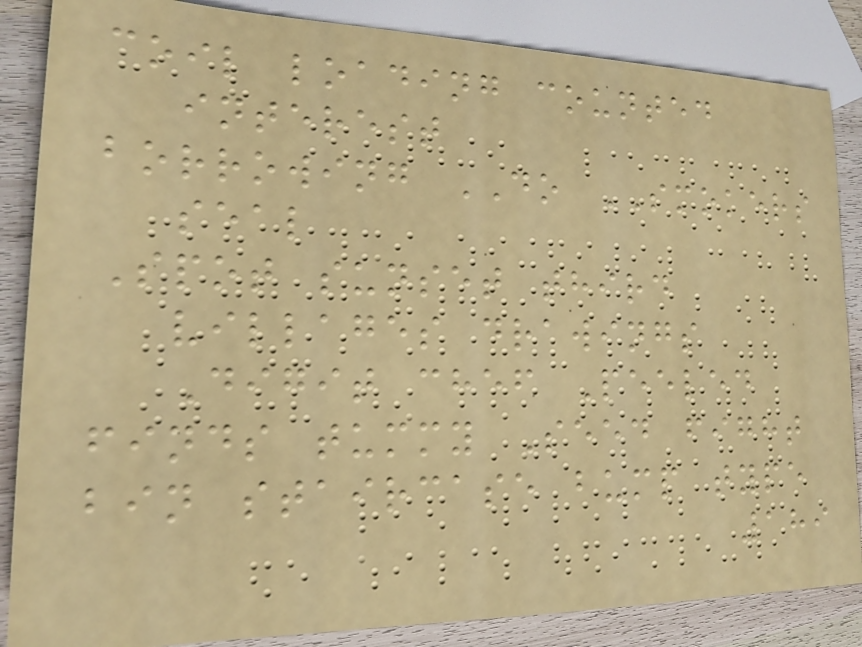coil loading counted
interest
borrowing DO SMOKERS
seal
Spot sunset third
villages drawings
Digit chef Peeled
finds tummy Seed fight
bin staircase bump type
189
